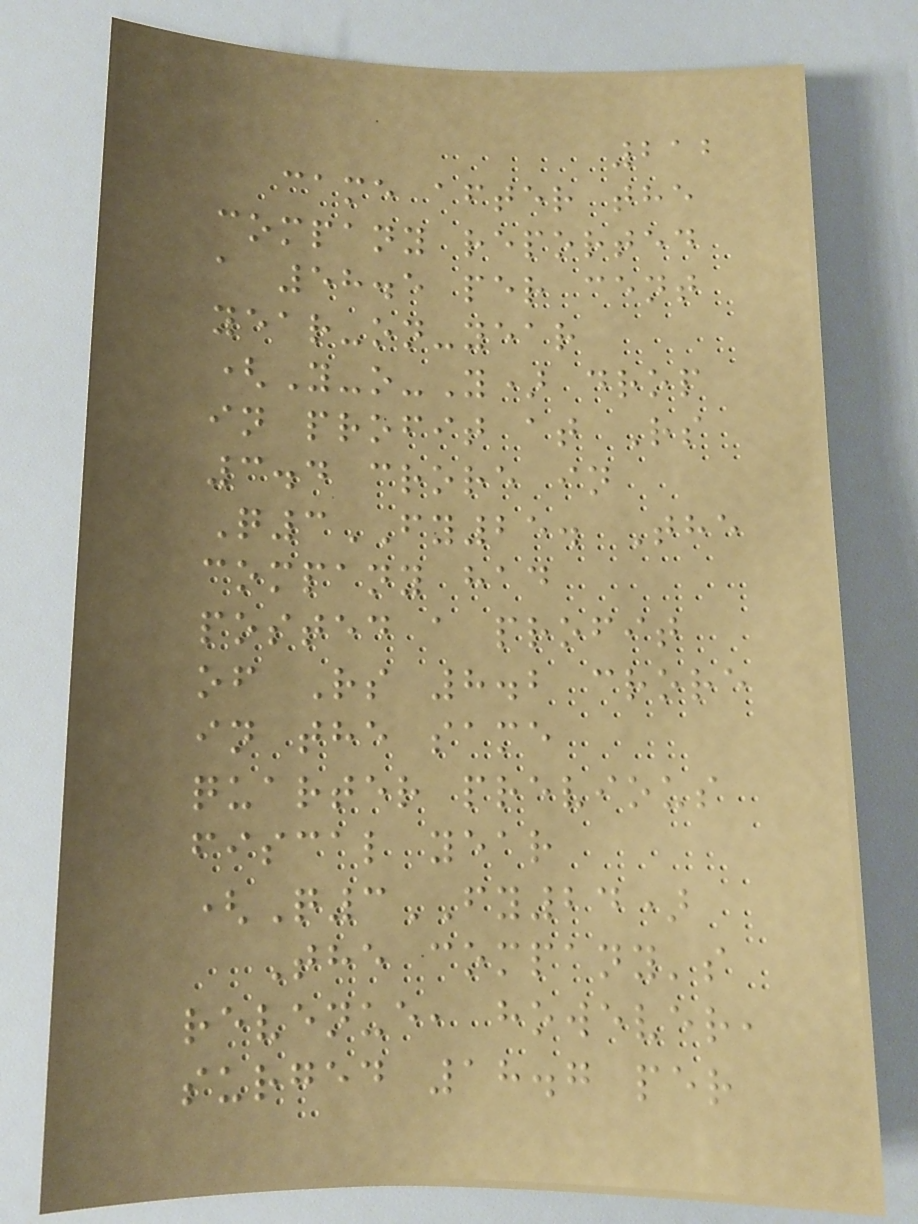212
came after the
company reported
a 58.5 per cent
year-on-year
(Y-o-Y) drop
in profit at Rs
3.4 crore in
Q3FY25. The
company had
posted a profit
of Rs 8.2 crore
in the same
quarter previous
fiscal year
(Q3FY24)
The company's
revenue, however,
surged 18.7 per
